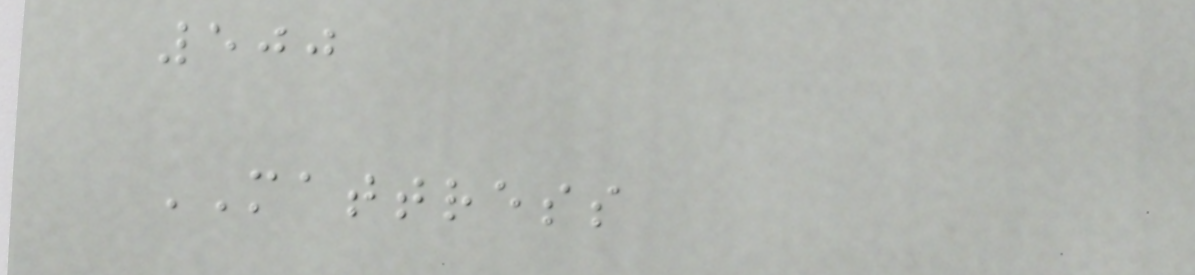500
MATTRESS
